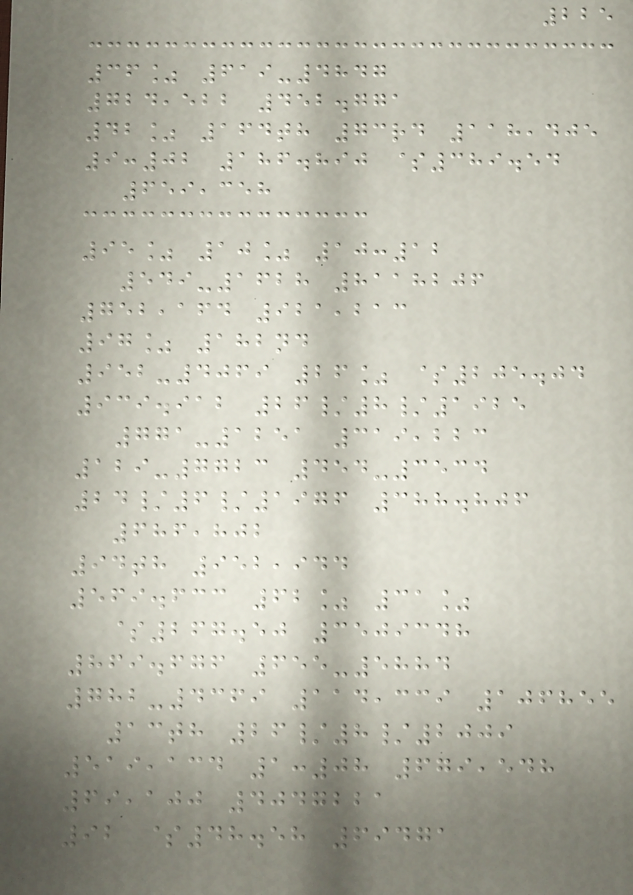225
36% 619-4847
724,522 452.771
42% 164th 73rd 118,405
9:02 186.890 $389.54
659,358
95% 10% 10:12
549-1628 8118206
752,164 921,213
97% 182nd
952-4069 26% $205.04
939.912 26/8/1925
771-1251 319,223
129-7723 454-3534
24/6/1976 388.806
686,802
94th 952,944
569.633 62% 31%
$267.50 3509348
869.676 655-5884
782-4369 114,339 106855
13th 26/8/2009
519,134 1:08 679,548
69,100 4047221
92 $48.58 69471
